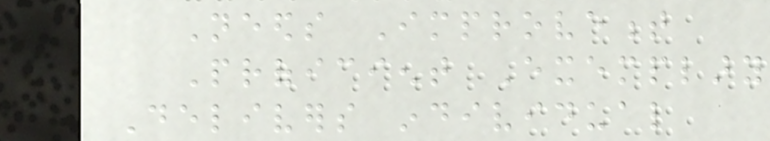Needs Improvement
Proficient Exemplary
Delivers individual
